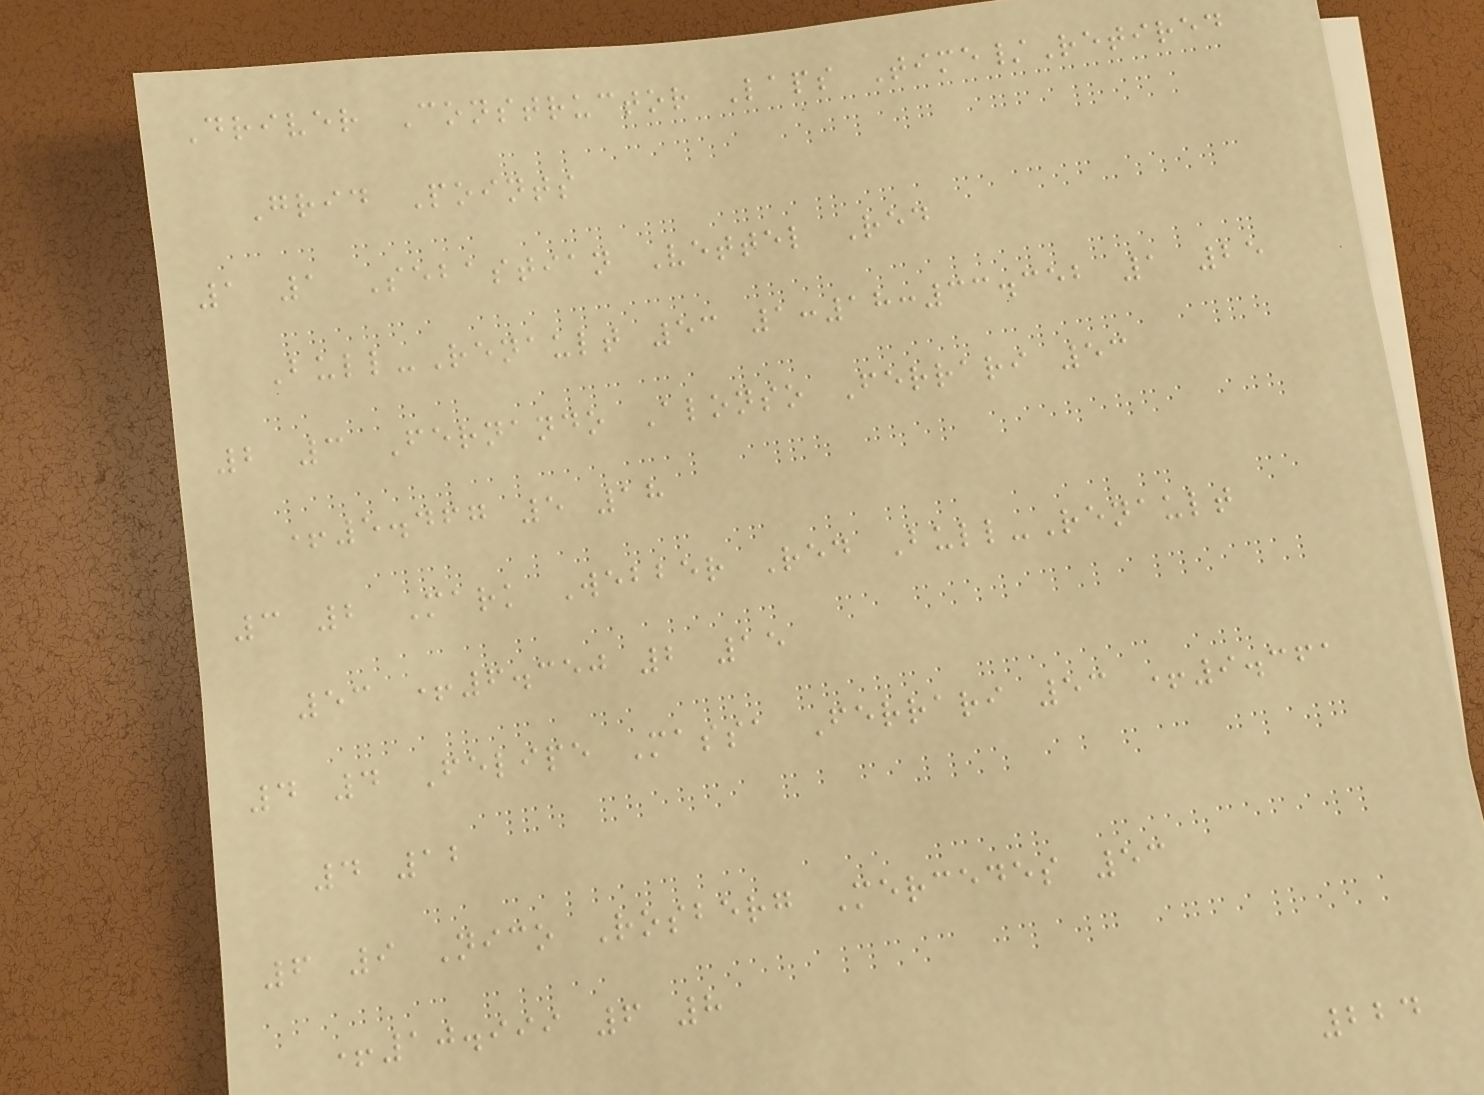Driver Constructor Laps Time/Retired
Grid Points
1 1 Sebastian Vettel Red
Bull-Renault 53 1:18:33.352 1 25
2 3 Fernando Alonso Ferrari 53
+5.467 5 18
3 2 Mark Webber Red Bull-Renault
53 +6.350 2 15
4 4 Felipe Massa Ferrari 53 +9.361
4 12
6 9 Nico Rosberg Mercedes 53
+10.999 6 8
224
